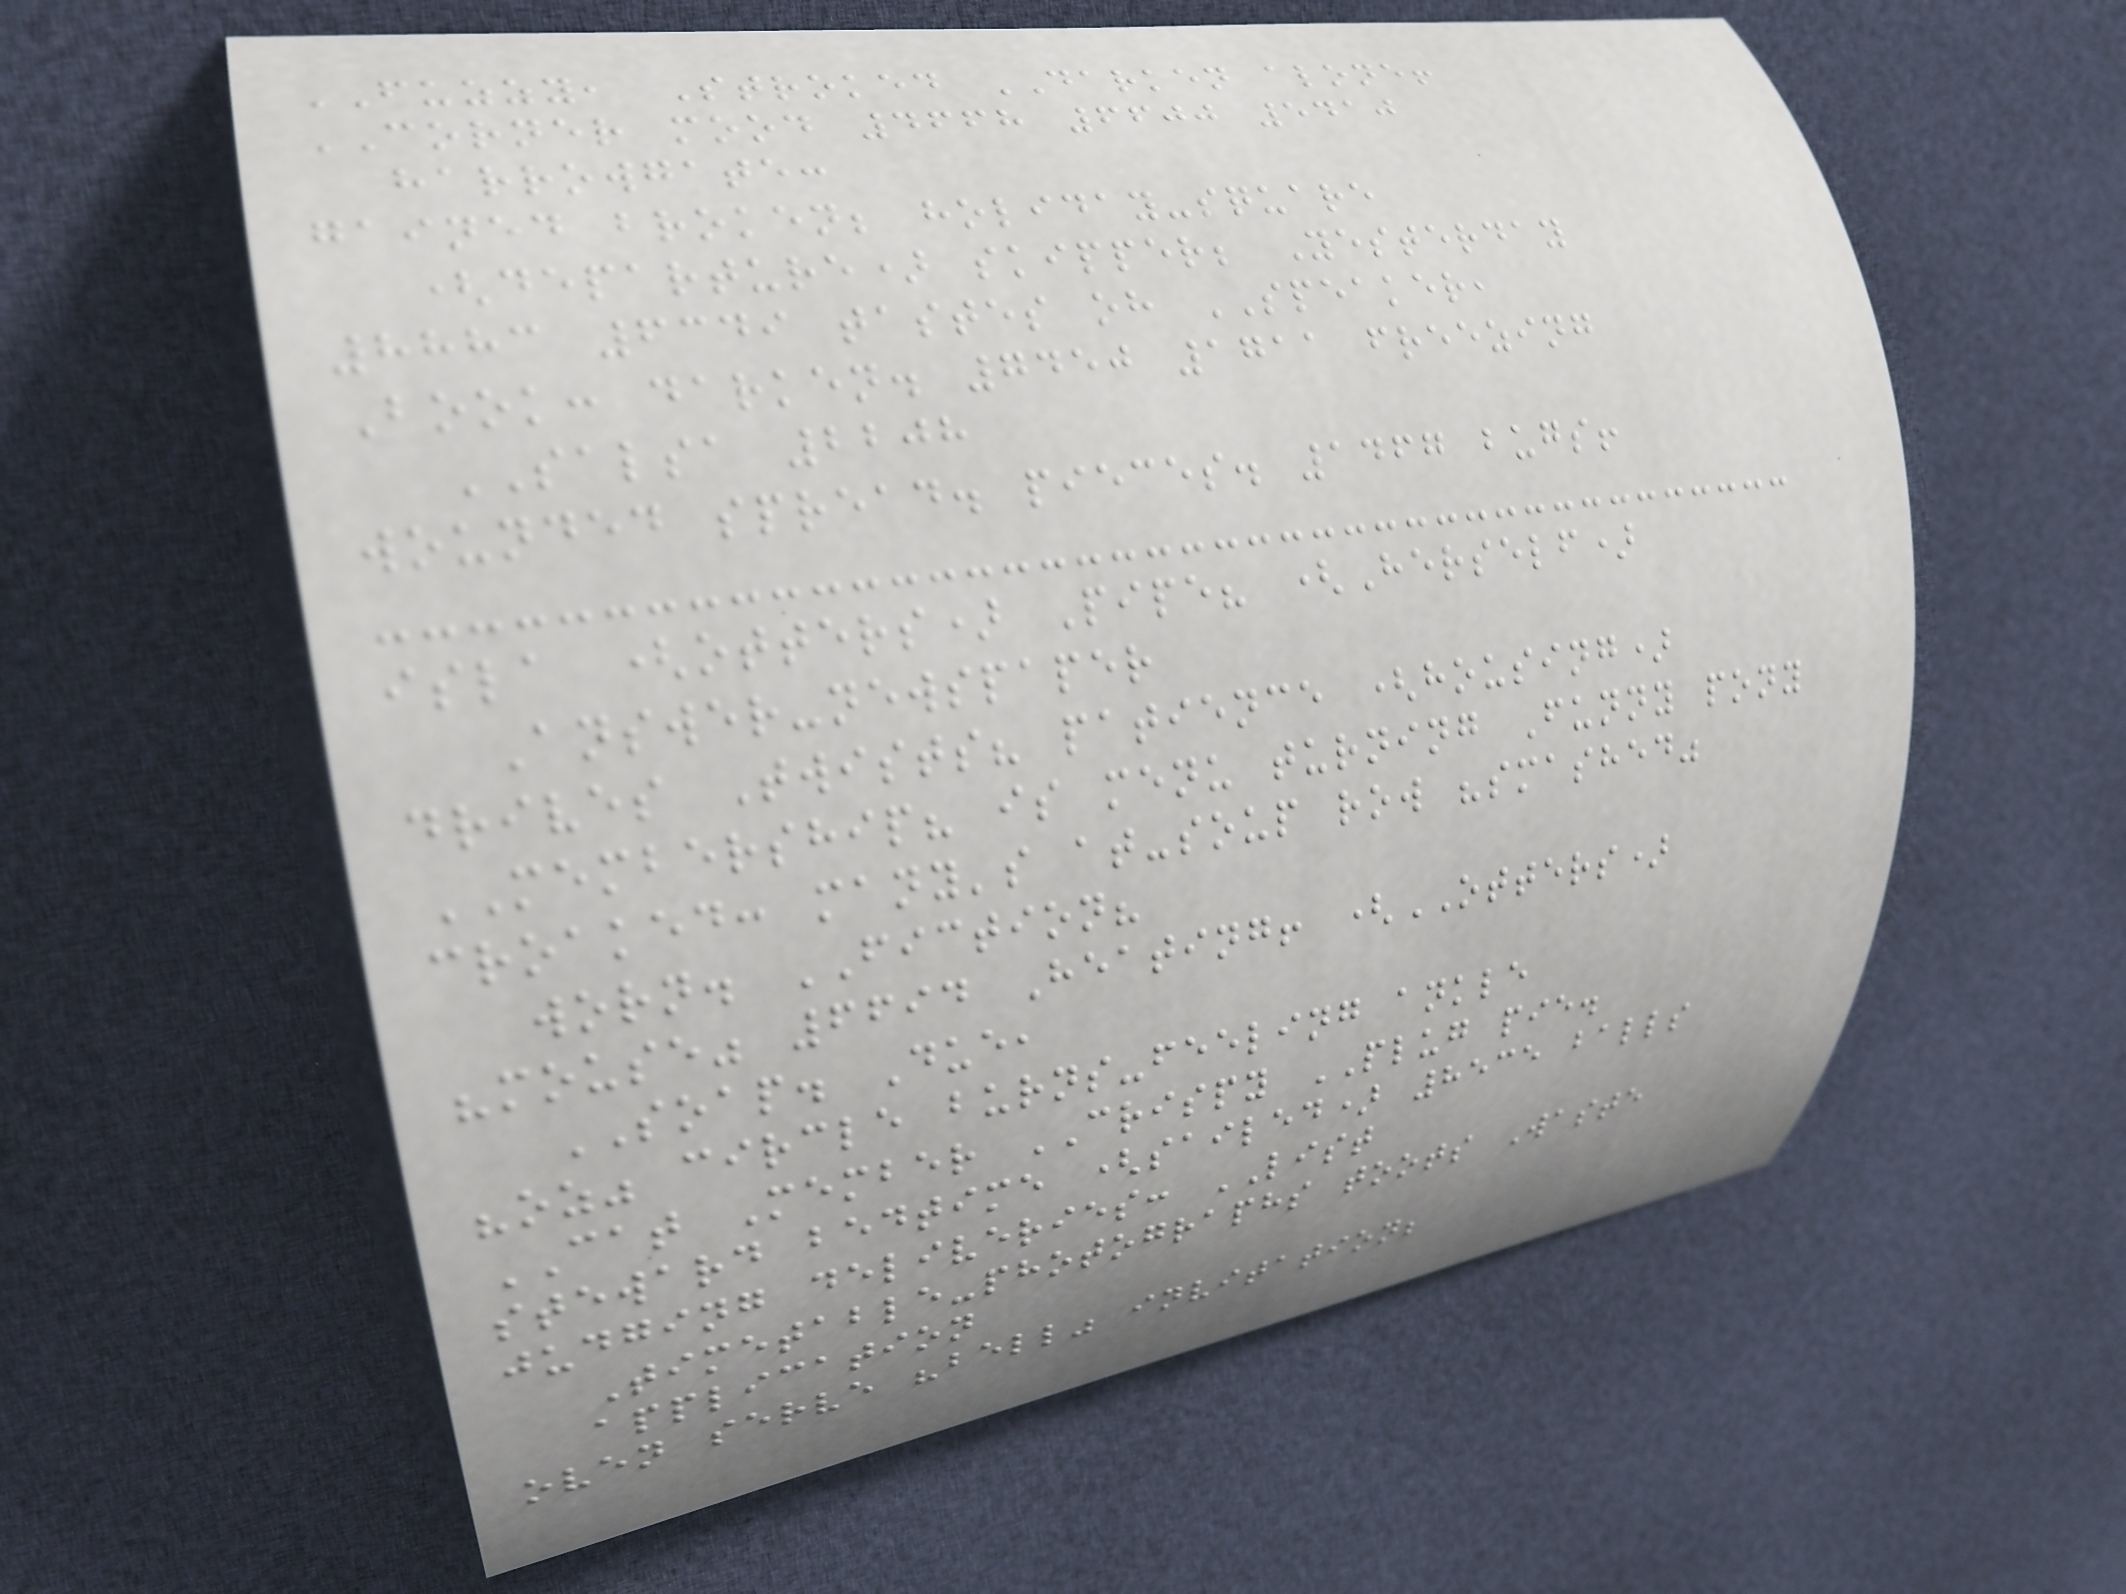FUZZY, Stroked DARKEN alone!
CORNER mood 4668 6600 5410
harrowgate:
gained broken; holiday-square
(departure) skipper; Yesterday
8883 6349 tastes oh SPEAKER,
Book: darken. 7450 1711 freezing
SALSA 2208
wounded spread. pieces. 1467 bugs!
isla (otters) Pipe? (Herself)
Answer-newspaper
drives Twists? patience (housing)
MEMBERSHIP? is menu turning Funny pony
croaked: many's at-soup row "smashed"
worn. FICTION?
"mouse" 6694 Heating! (OTTERS)
SOAP. Due,
"oz" circle burns-feeling ankle
CAT Member CRISPY PLUG pie.
steward bedtime (sailed) 8535 balls
judging deliveries: LIST
Timetable-photographs toots Waste
application
oven serve "bell" invitation;
